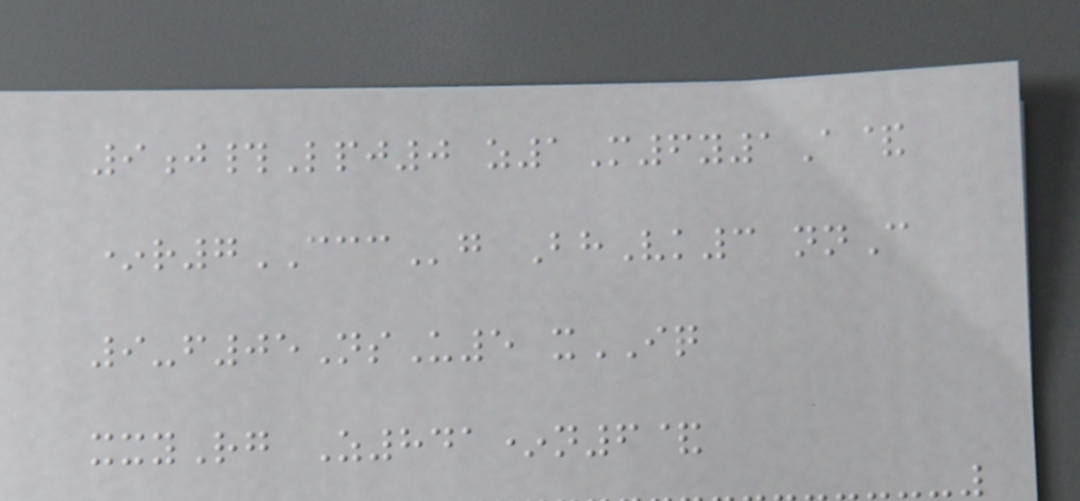9j#Lpj0 z1M6y1A&
*r7CCCg BhVk3 nnC
9-f05NsU5 xIQ
xxyRg Z841*n6&
